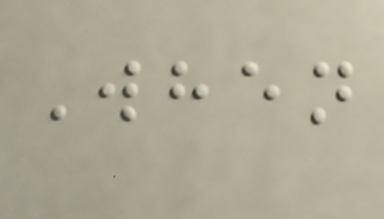When
